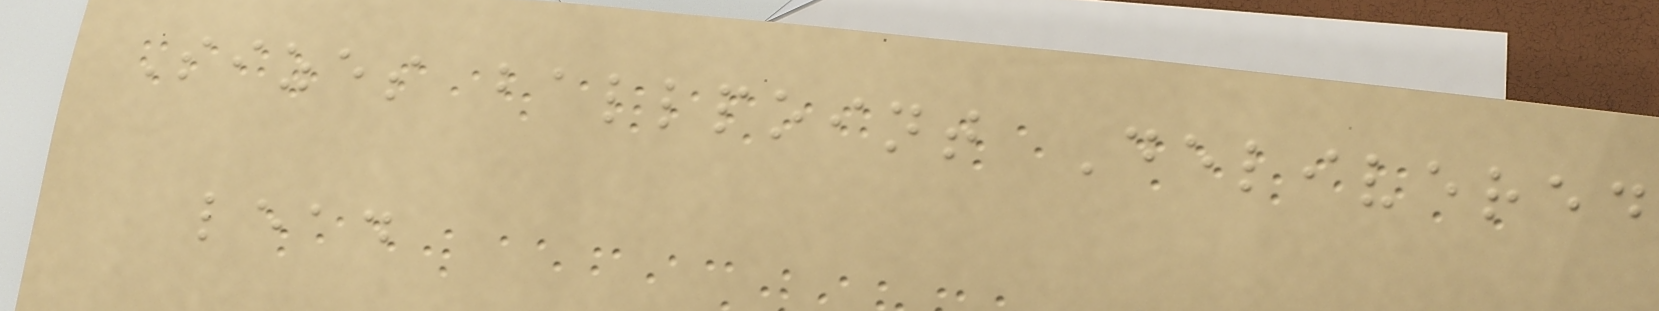Sizes ballpoint Delivered
lead
